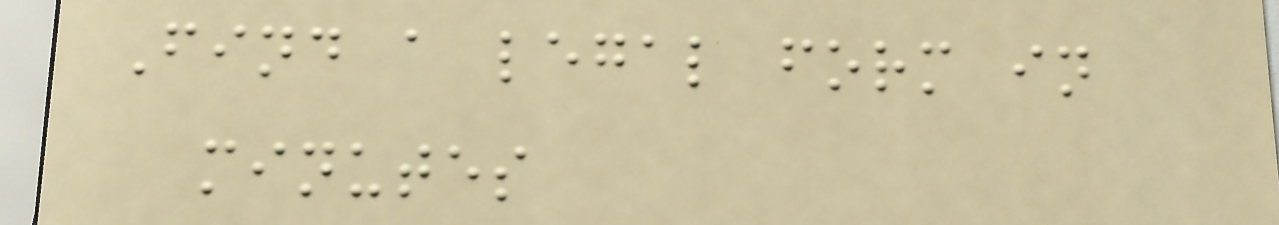Find a legal form in
minutes
